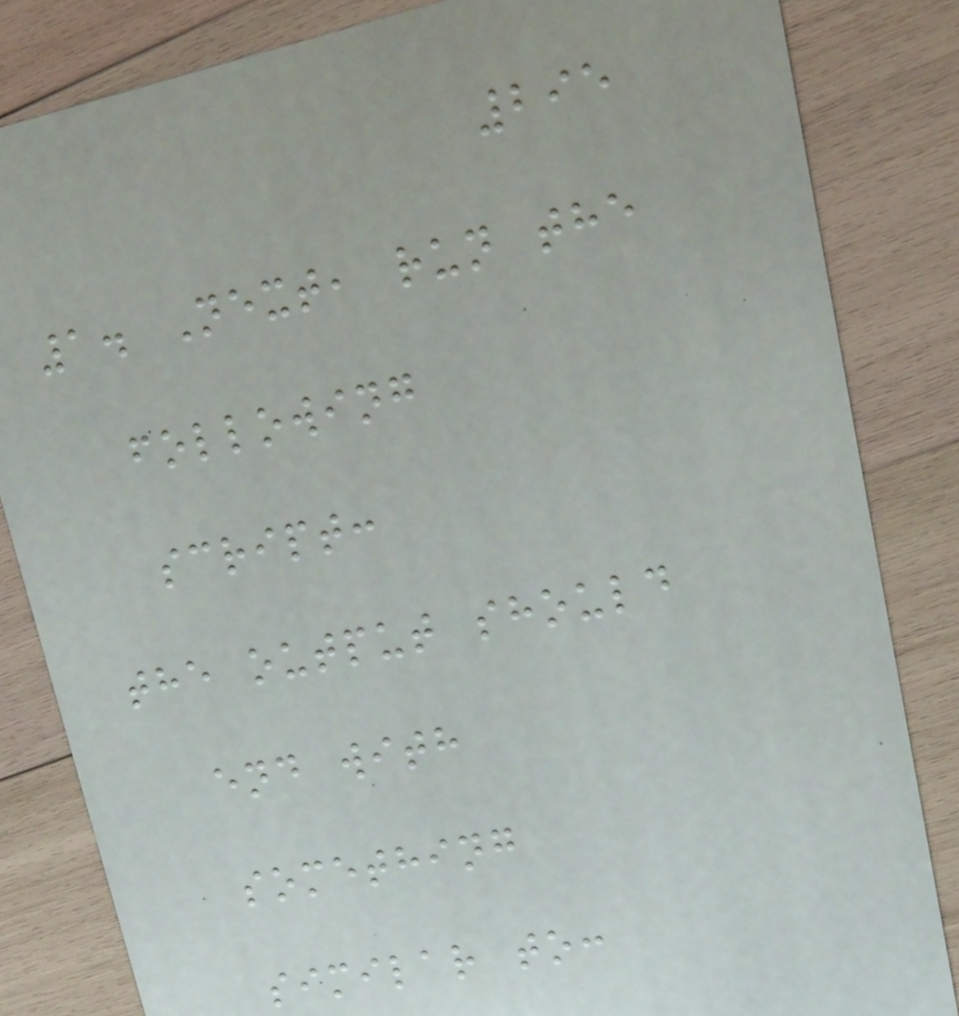295
1. Next, run the
following
script:
the output should
end with
something
similar to:
